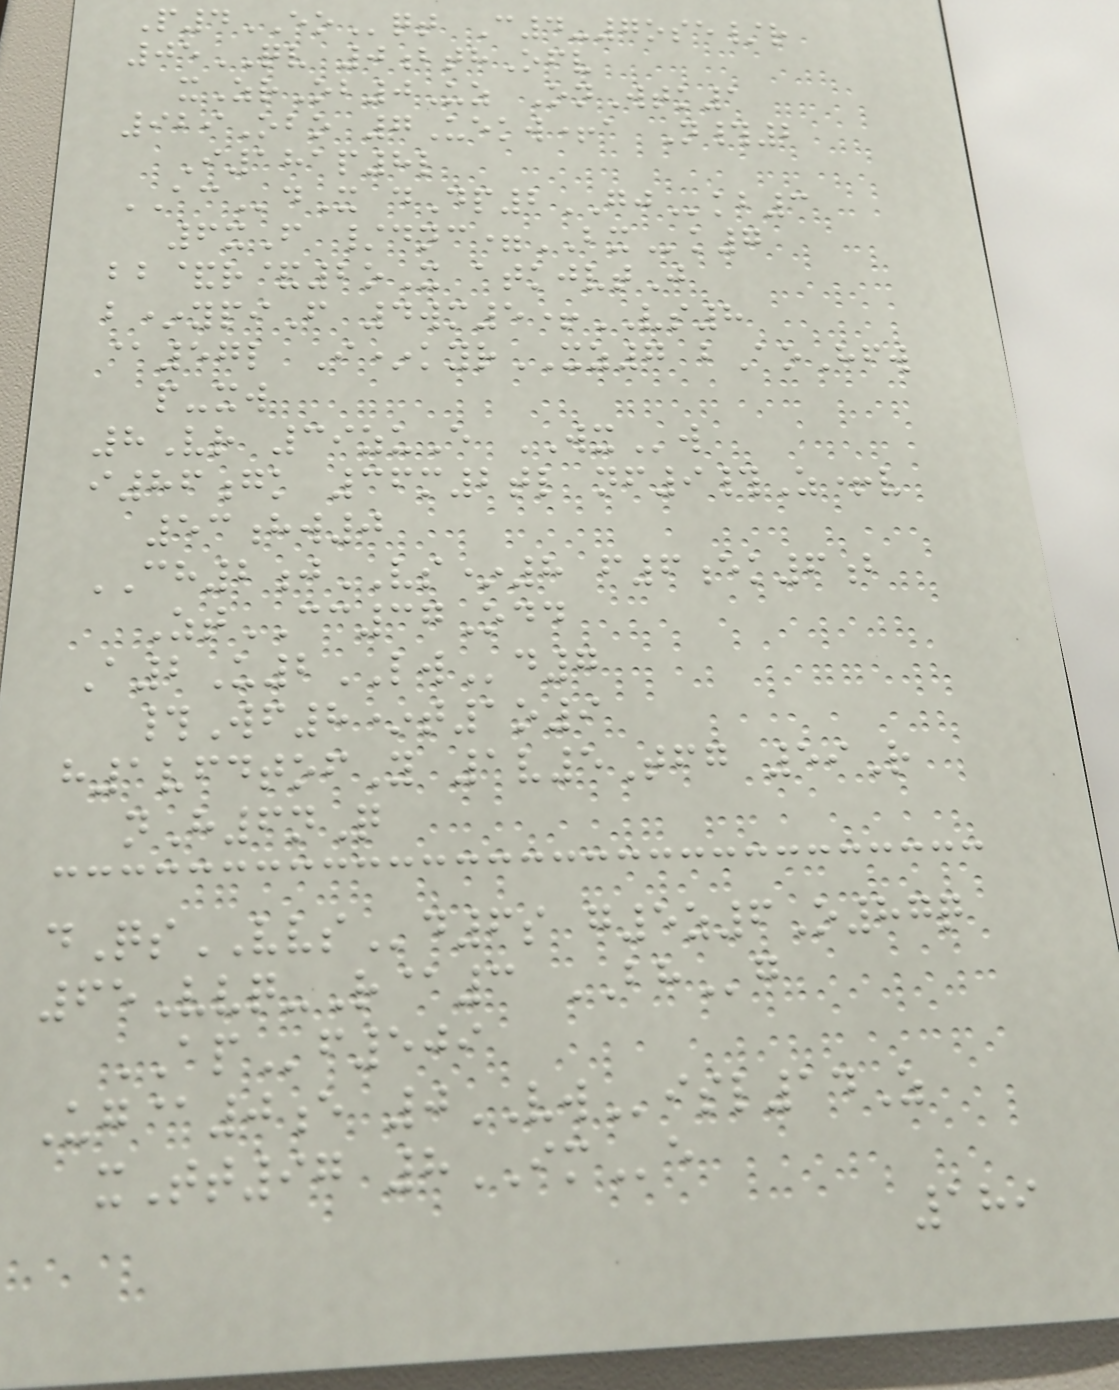P4EOqt C4-7ose/r
05QV 0bthOfv
xZrOb0Uz OnWtk1
929Obo 7Uekw+a N#2
I181p8l
ACdX dDp2GJkb3
6xF /dnc=BXk7
bb&r&2oX atkjvtJ
b*ypiF 4wm5+VS8
@57l I*kyrXZ7 bAoHfw
p-xw
8Vr 39zuE WXw
i86gk 36m2tl nf9#Z+v
53hw0
CH2jVS*8 f6ek6b
ZtCC37Odd
A2U2LWd7
#Wf8*t1o9
h1vfdtofY 1v5Tfg 59R
nH6nQ
dQsVVSd6s g5z6O87q
65Vvq-R@3 BHg
APf509
Ug@0e 0VWisl14Z
xTt97 8IMe
189
